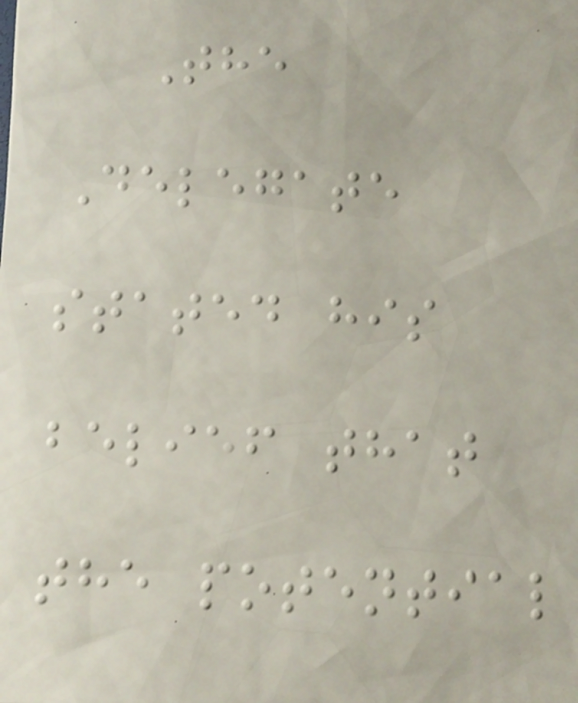The
Delegate
stated his
belief that
the potential
